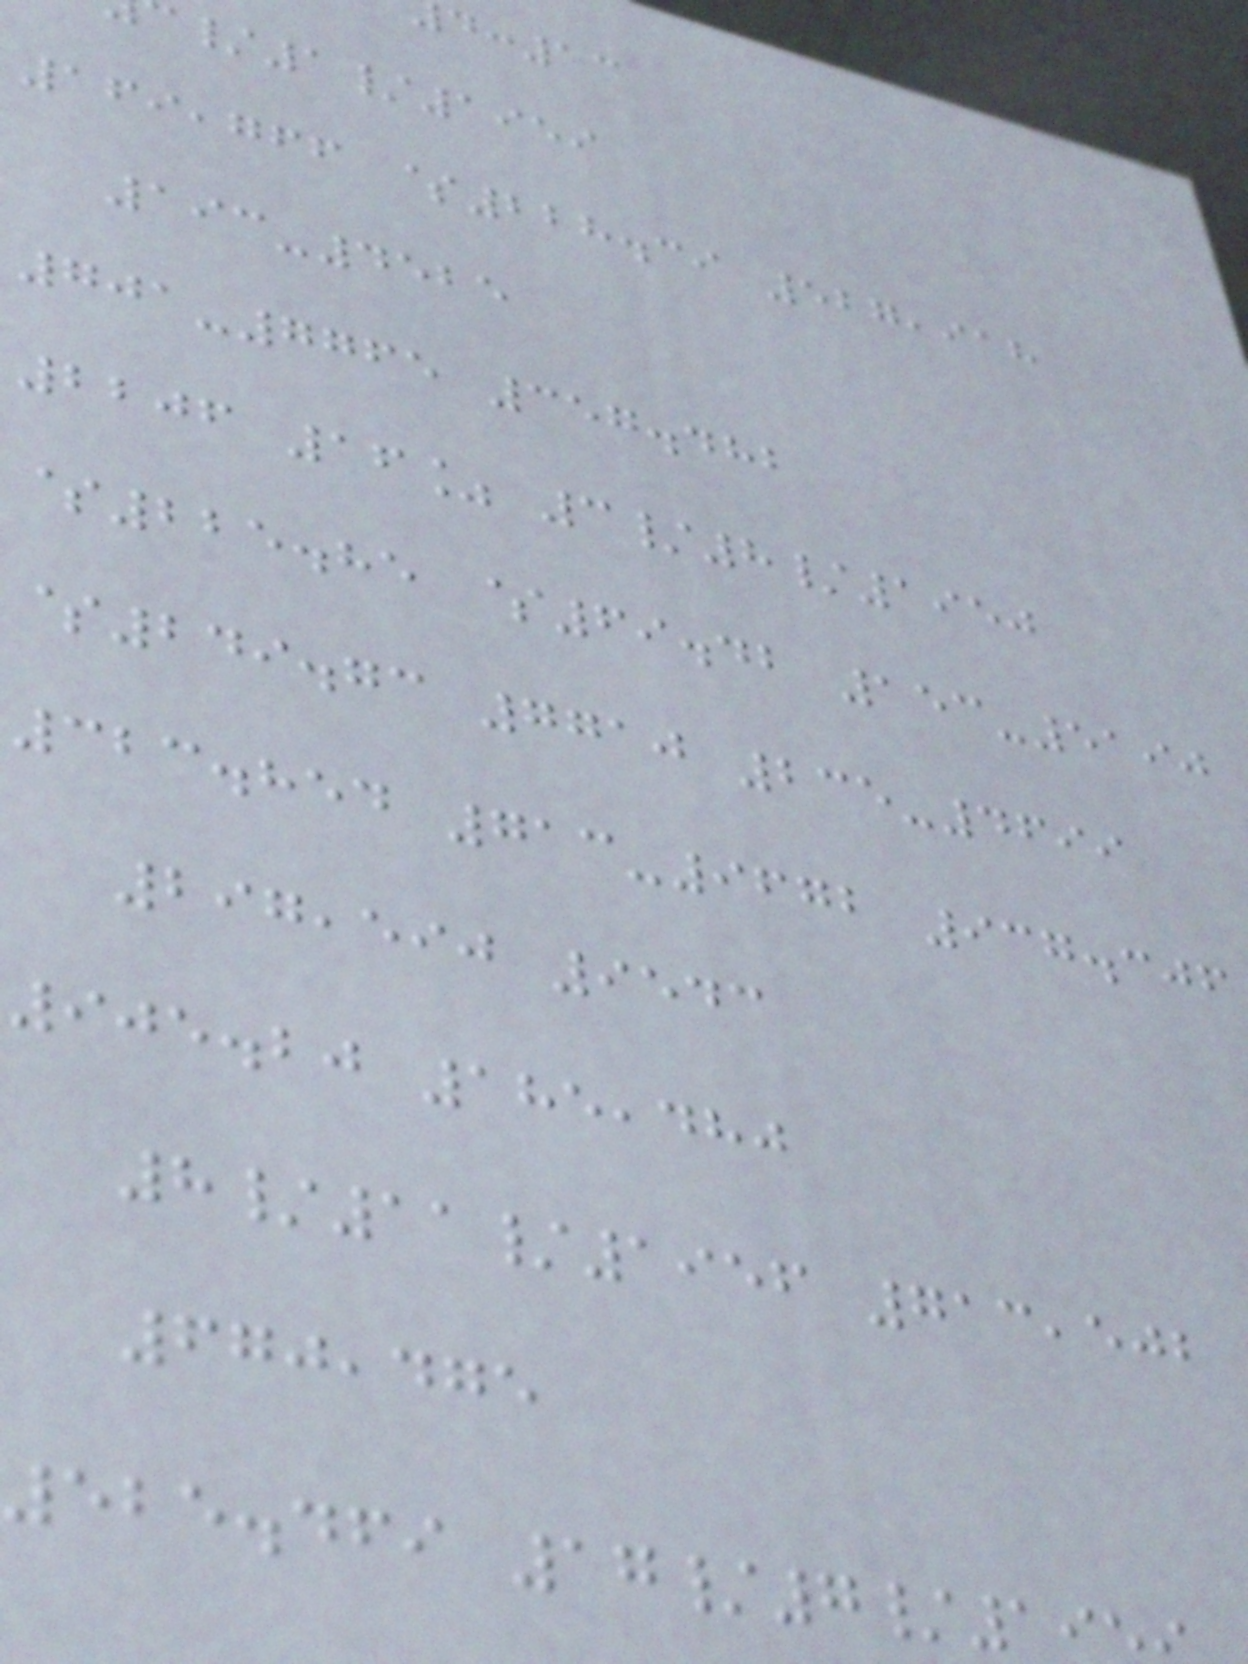:13
/1/1959
169,766 $228.39 527,918
193-4525
701-7765 357.482
2206 16% 3/8/1950
$225.85 $69.42 153-5190
$249.73 7710 235-4699
323.854 713-9672 937.306
297,590 9543
905.20 185,480
8/11/1956 713,502
670,475
525.469 17/7/1
